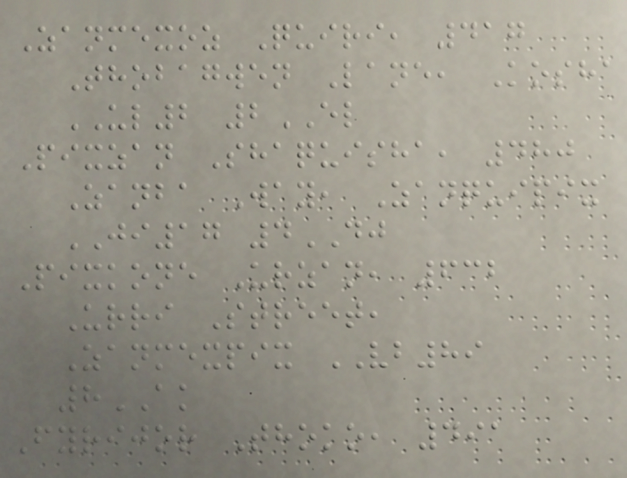Zanmexoz Quiri, 417
Thobagwen Lane, Kosha
UL2 2EL
Pixzan Shaquisha, 480
Zanba Way, Zanquipix
JI17 4DJ
Pixkone Urzan, 632
Urri Street,
Zanmexpix VB89
8AK
Fyrijor Thoko, 491
